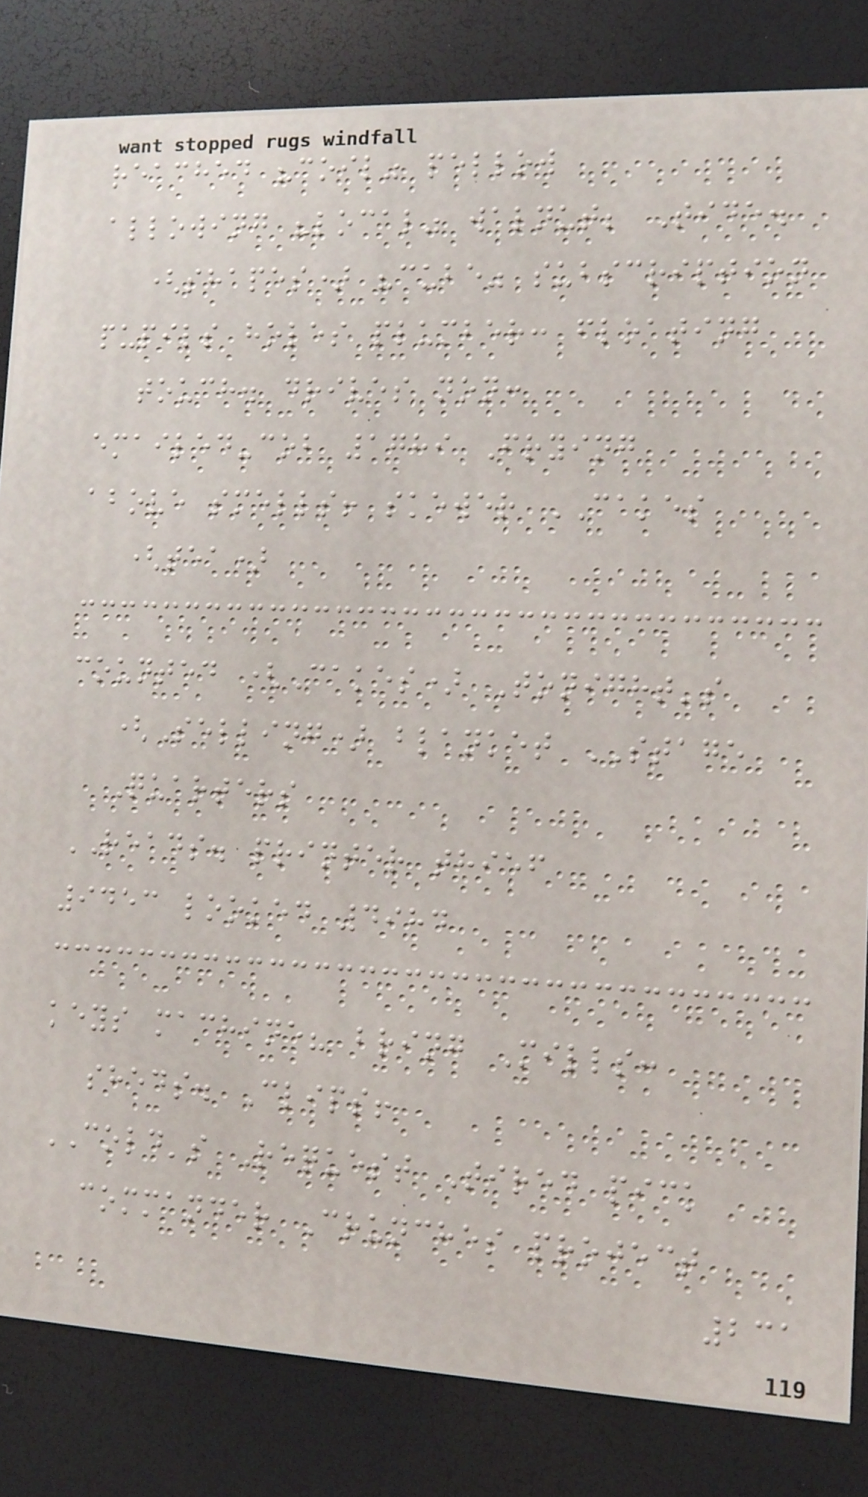reached "coil" pellow
allowing "local" walnut; Tide.
(shapes) "cube" subscription
pupils holes plumber: floating
touch. drives non:
emailed-cob 1789 Frying
above smells! skewer CAKES
(tea)
counted (Cakes) Tonight's
(Selling) blanket STAGE
Quarters
READS. printer thief
9453 looked 4984
keys machine? bring Mills:
sheds. Clips!
COLD's Request Tired pick
commander Crunches project
231
